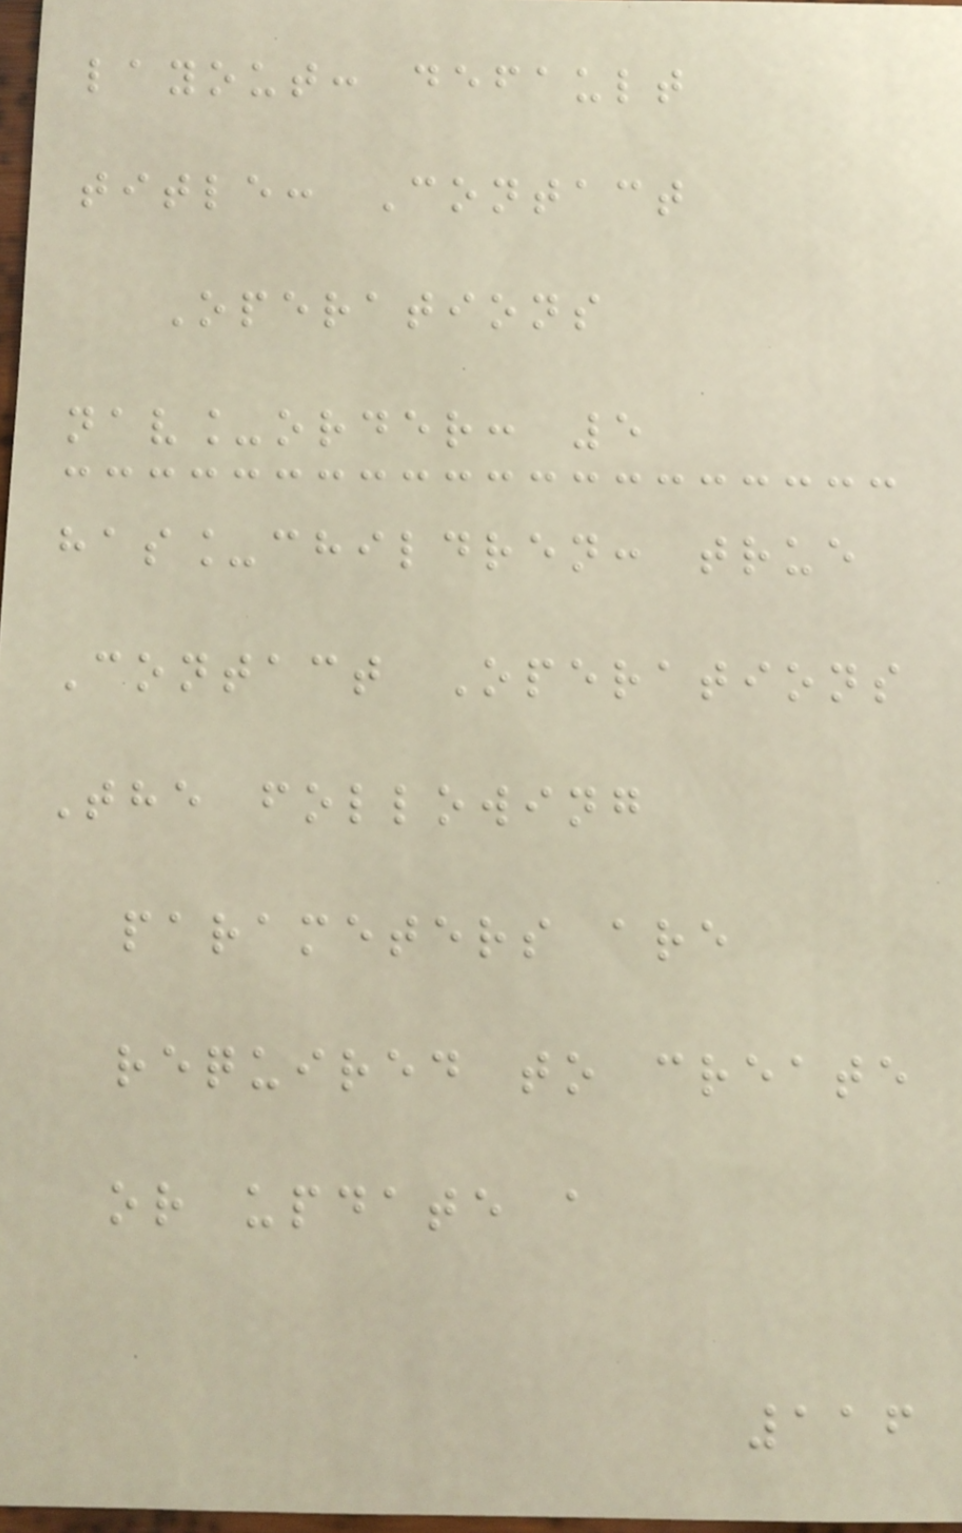layout: default
title: Contact
Operations
nav_order: 5
has_children: true
Contact Operations
The following
parameters are
required to create
or update a
116
